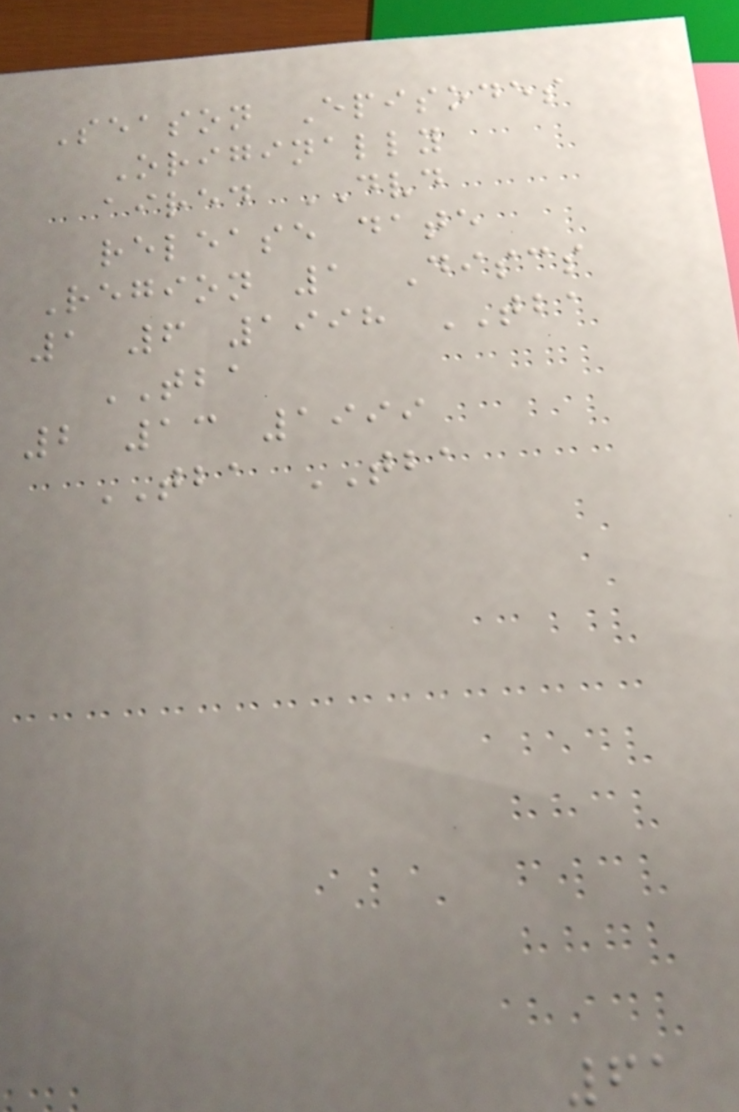Season Episodes
Originally
aired DVD
release date
Region 1 Discs
1 6 1998 TBA
TBA
2 13 1999
TBA TBA
61
